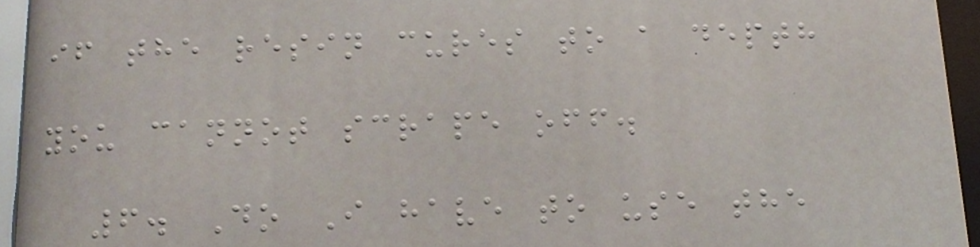if the resin cures to a depth
you cannot scrape off.
6. Do I have to use the
